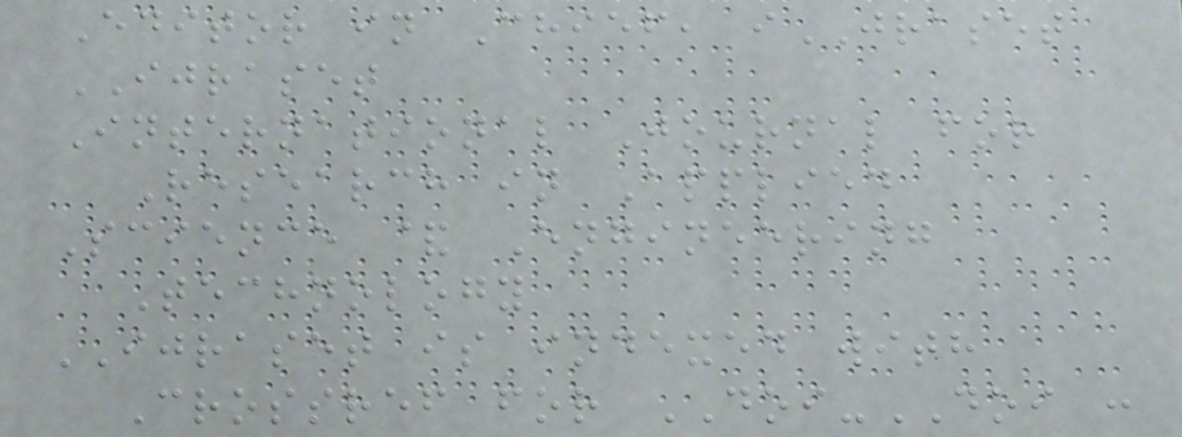Editor in Chief, iJRASET
IJRASET
International Journal for
Research in Applied
Science & Engineering
Technology
IJRASET is indexed with
Crossref for DOI-DOI :
